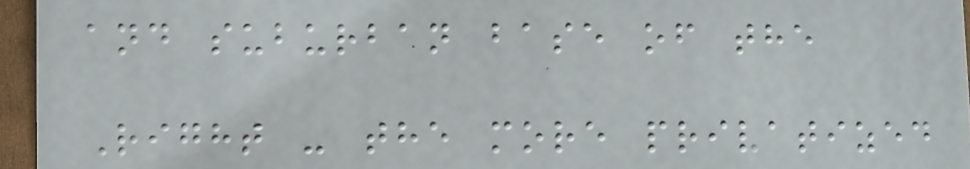and suburban base of the
Right - the more privatized
